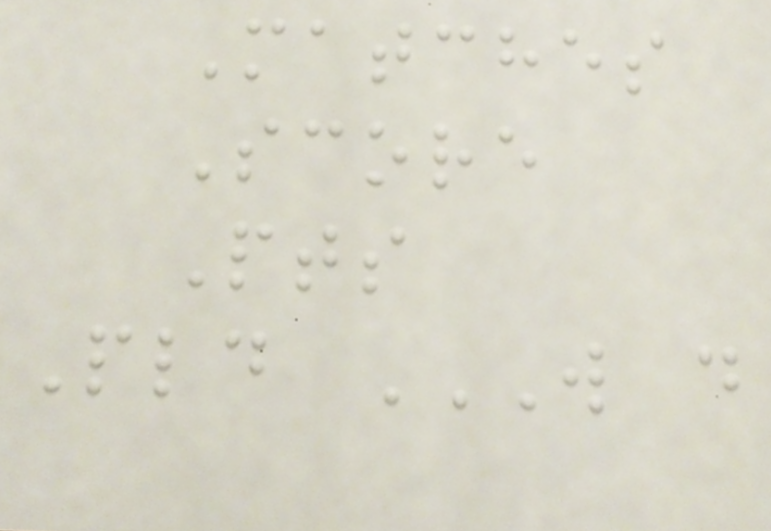Matches
Score
Pts
Pld W D
